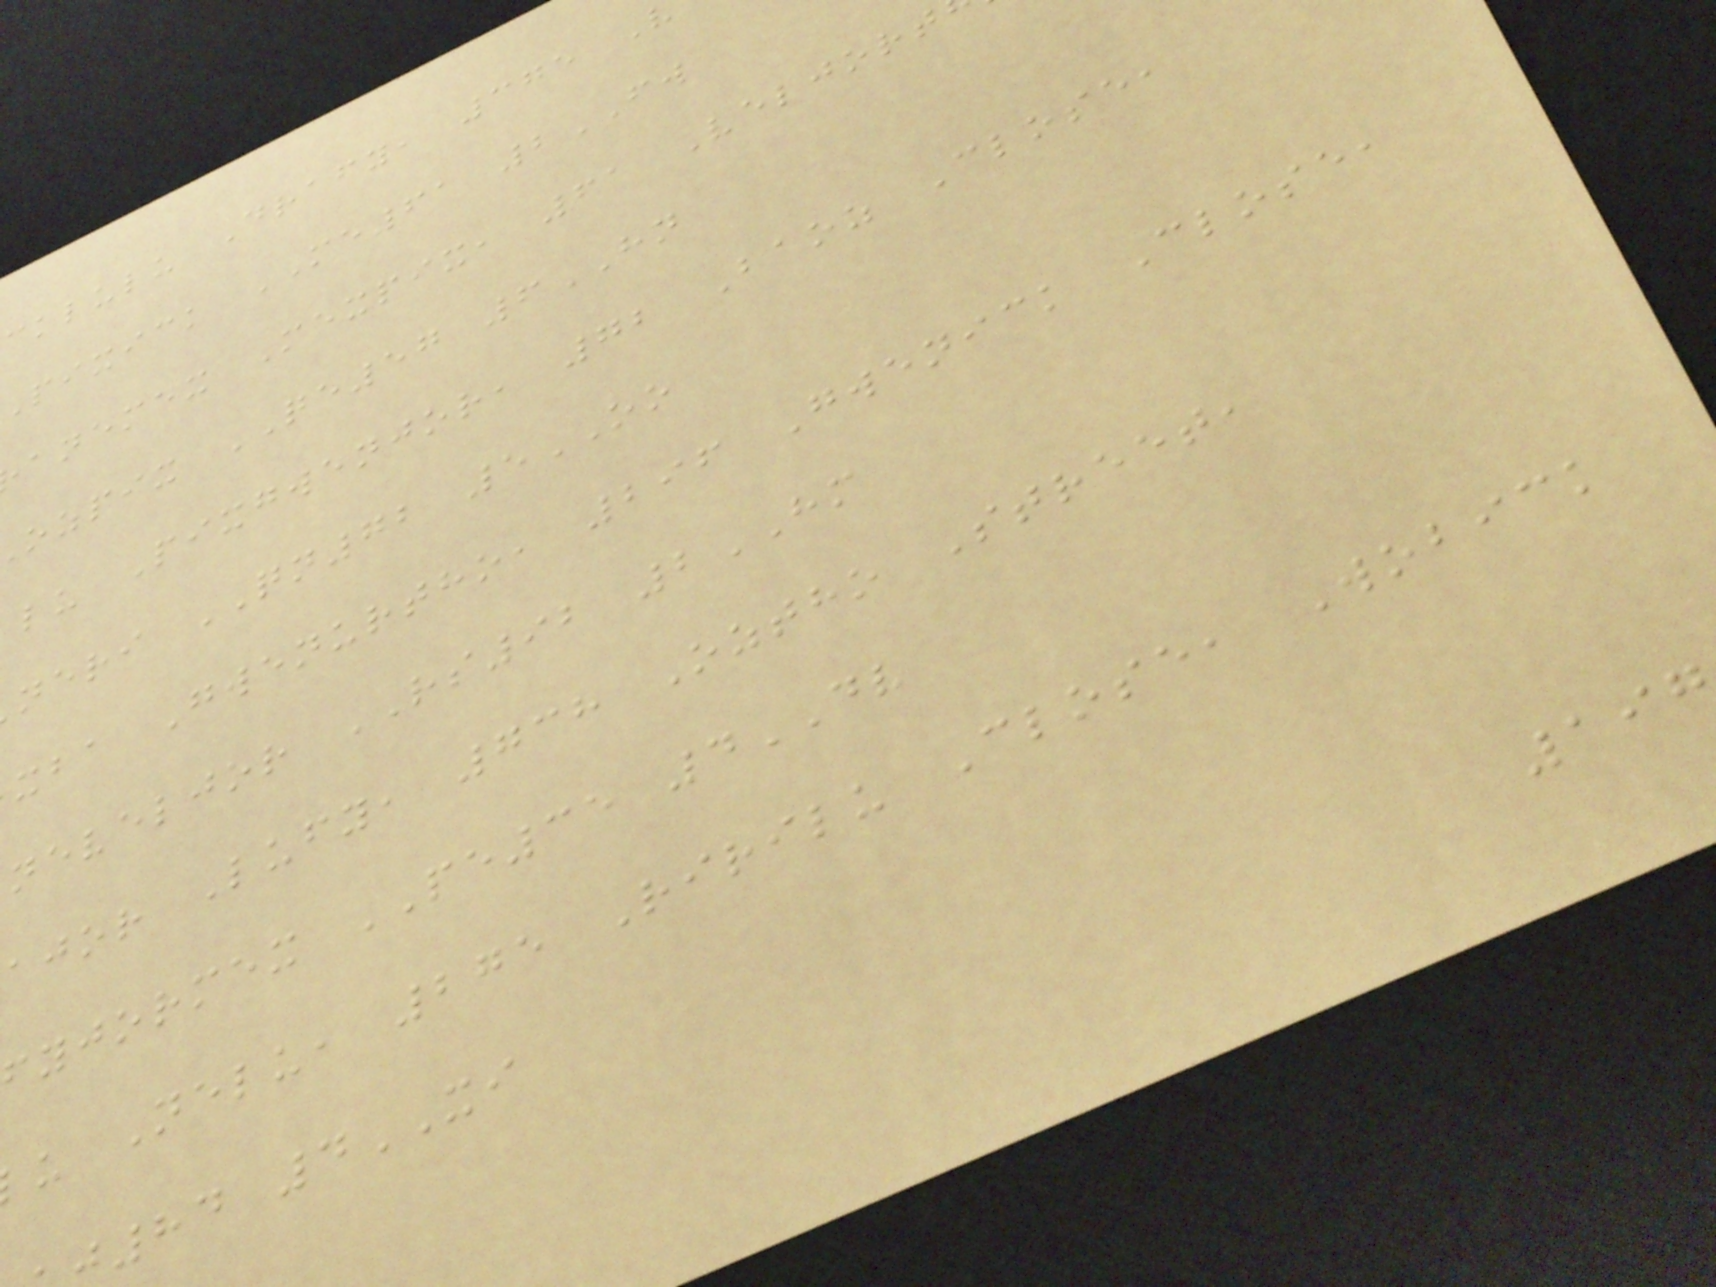cklulu Drafy, 375
pixick ME61 2FW
anemex Mexpix, 61 Veljort
ozpix QE57 6HN
lu Pixgwenjor, 72 Baoz Close,
neri QN72 5OO
xba Gwenurtho, 296 Gwenick Close,
neveljor RS92 2HM
ajor Lufy, 738 Oztho Street,
fyjormex PE35 4DV
u Nelu, 275 Ririlu Close, Wobick
84 4XI
197
